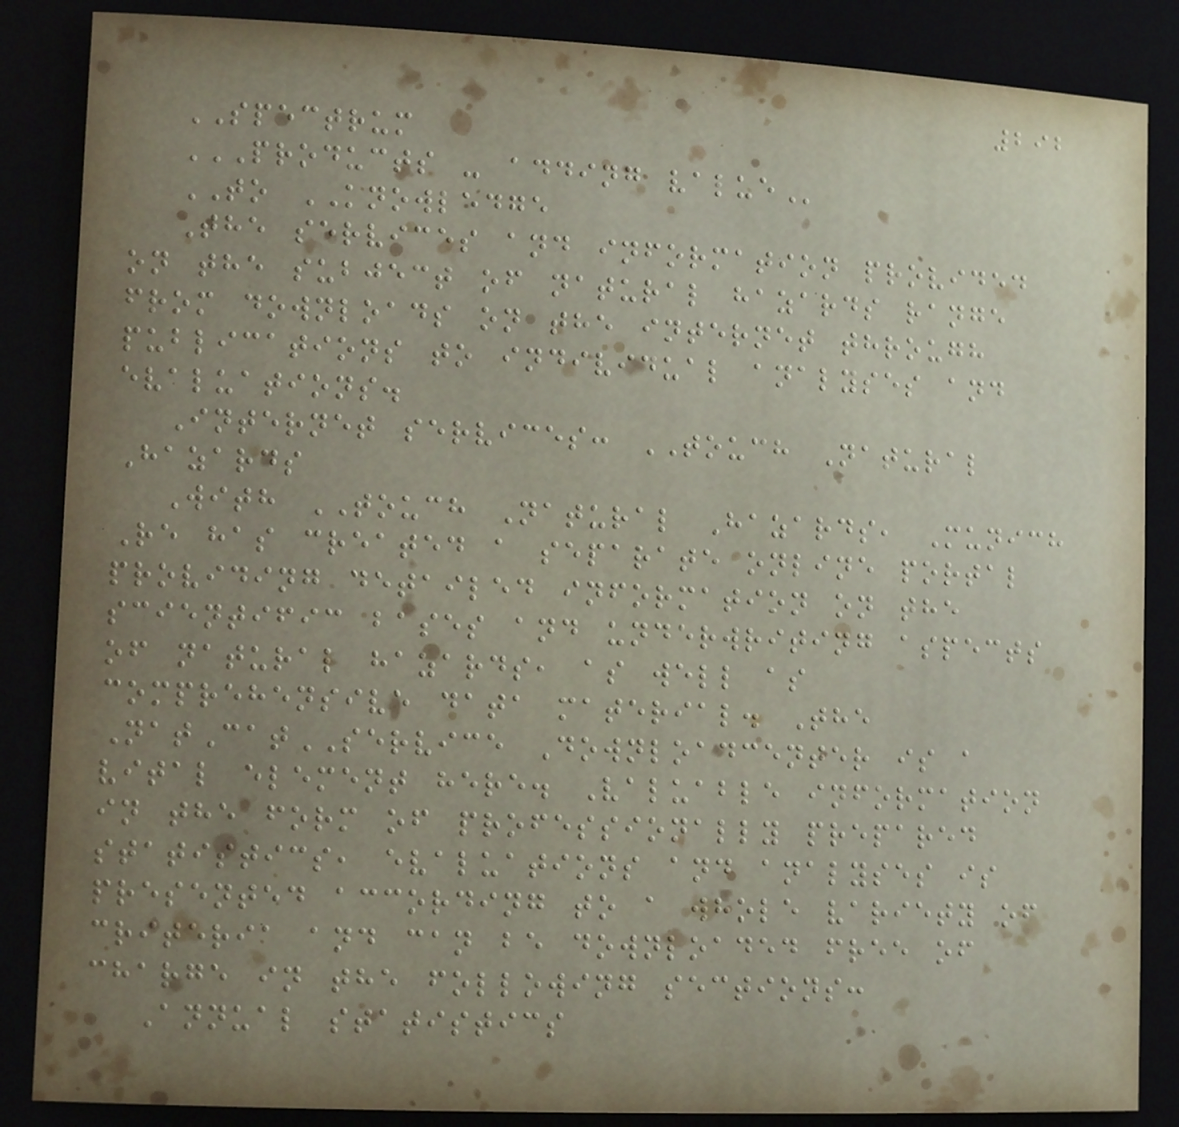292
SPECTRUM
PRODUCTS - ADDING VALUE
TO KNOWLEDGE
The services and information provided
on the subject of natural hazards range
from downloads on the internet through
publications to individual analyses and
evaluations.
Internet services: TOUCH Natural
Hazards
With TOUCH Natural Hazards, Munich
Re has created a separate online portal
providing detailed information on the
scientific bases and underwriting aspects
of natural hazards, as well as
comprehensive data material. The
NatCatSERVICE Downloadcenter is a
vital element here. Valuable information
in the form of professionally prepared
statistics, evaluations and analyses is
presented according to a whole variety of
criteria and can be downloaded free of
charge in the following sections:
Annual statistics
